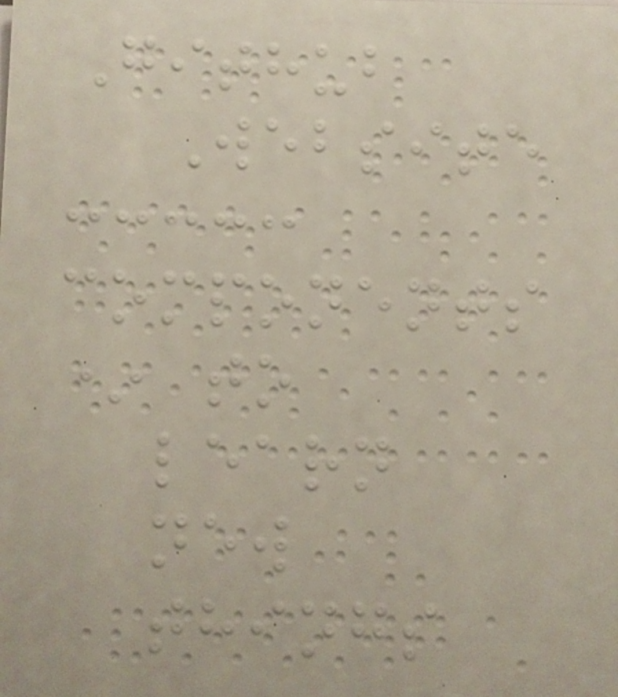Github
Website
components
* to
learn
new
things
